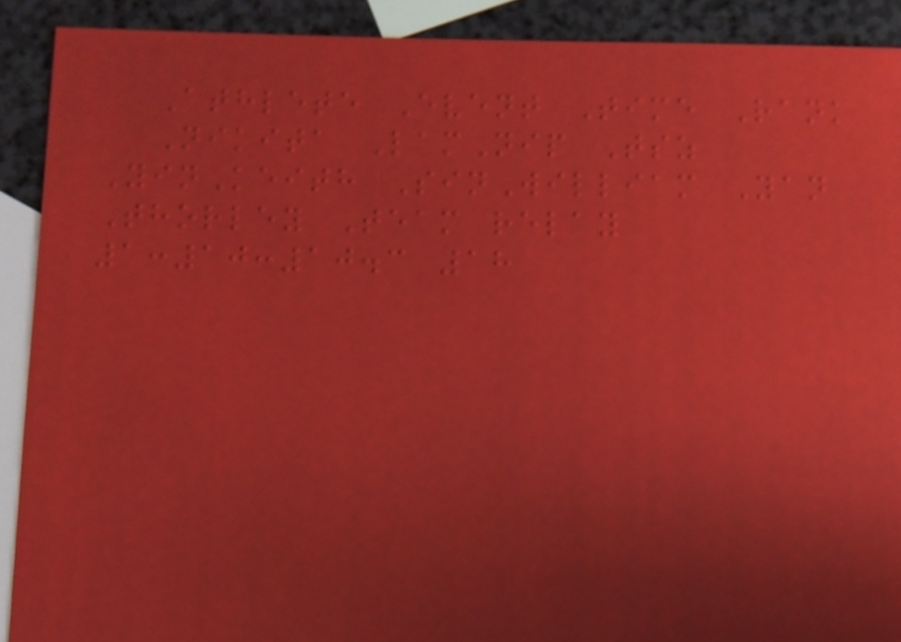Athlete Event Time Rank
Nikita LamNip Tsz
YinKeith SinWilliam Yan
Thorley Team relay
1:10:10.3 18
